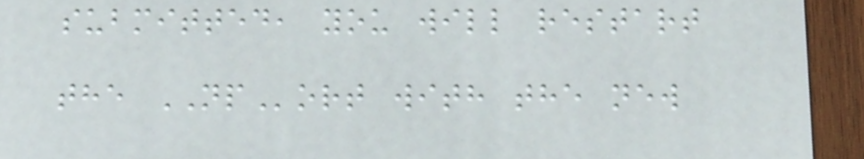submitted, you will restart
the NPort with the new
